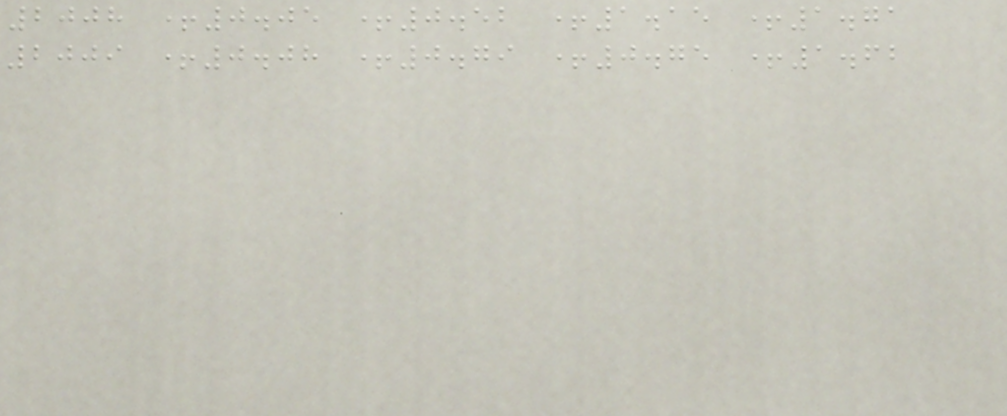2008 +0.05 +0.52 +1.15 +1.71
2009 +0.08 +0.79 +0.75 +1.62
